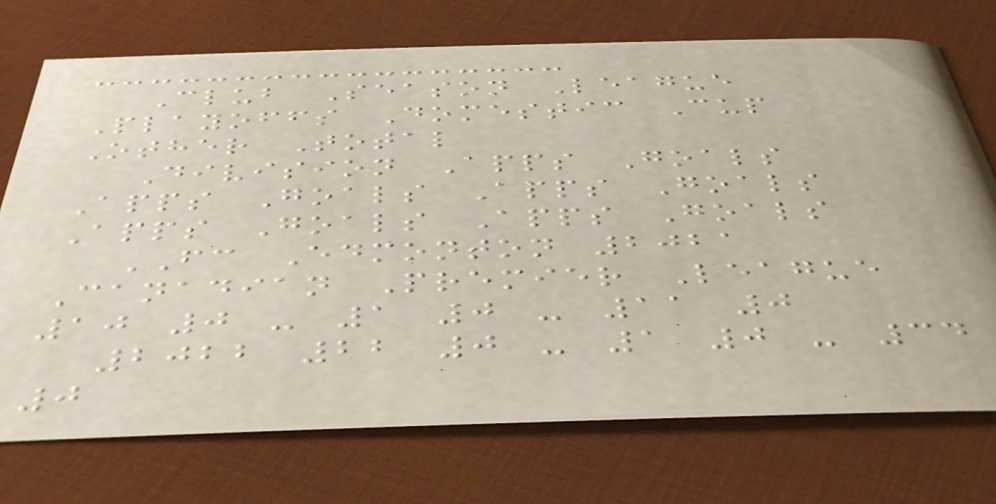Club Season League
Playoffs Domestic Cup
Other Total
Division Apps Goals
Apps Goals Apps Goals
Apps Goals Apps Goals
FC Edmonton 2021
Canadian Premier League
10 0 - 1 0 - 11 0
2022 22 0 - 1 0 - 34
0
